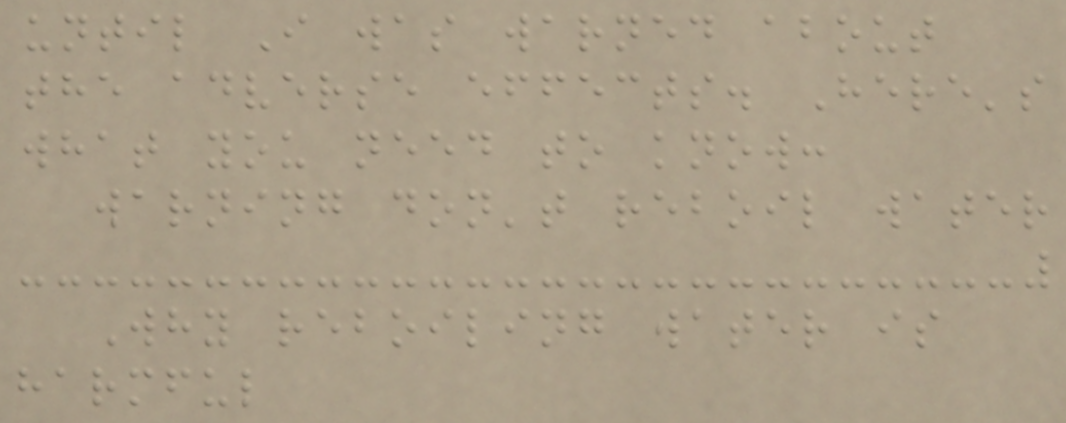until I was warned about
the adverse effects. Here's
what you need to know:
warning don't reboil water
Why reboiling water is
harmful
